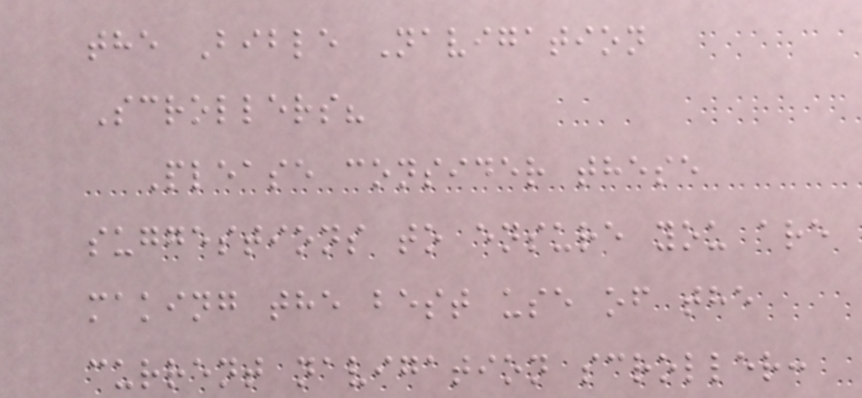the Bible Navigation
Scrollers?
Please consider these
suggestions to ensure you are
making the best use of the
current navigation scroller:
